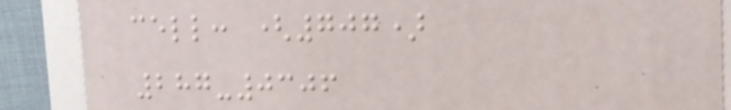cell: (707)
287-0306
